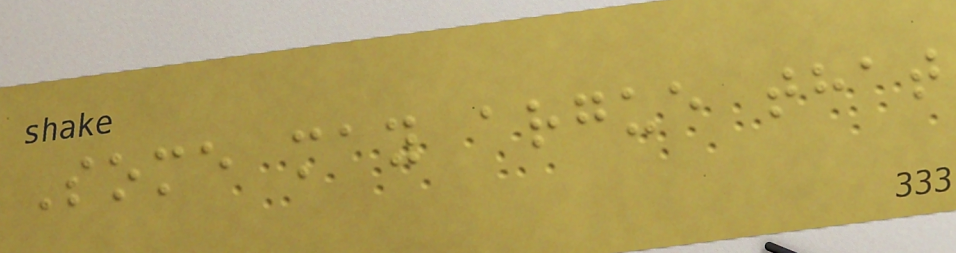Some may argue that
